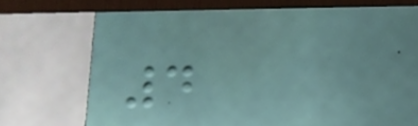4
